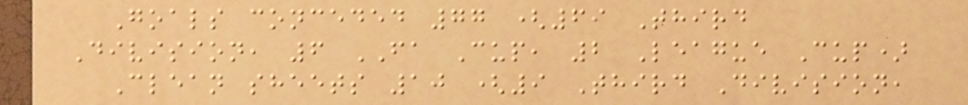Goals conceded 77 (69 Third
Division, 6 FA Cup, 2 League Cup)
Clean sheets 10 (9 Third Division,
